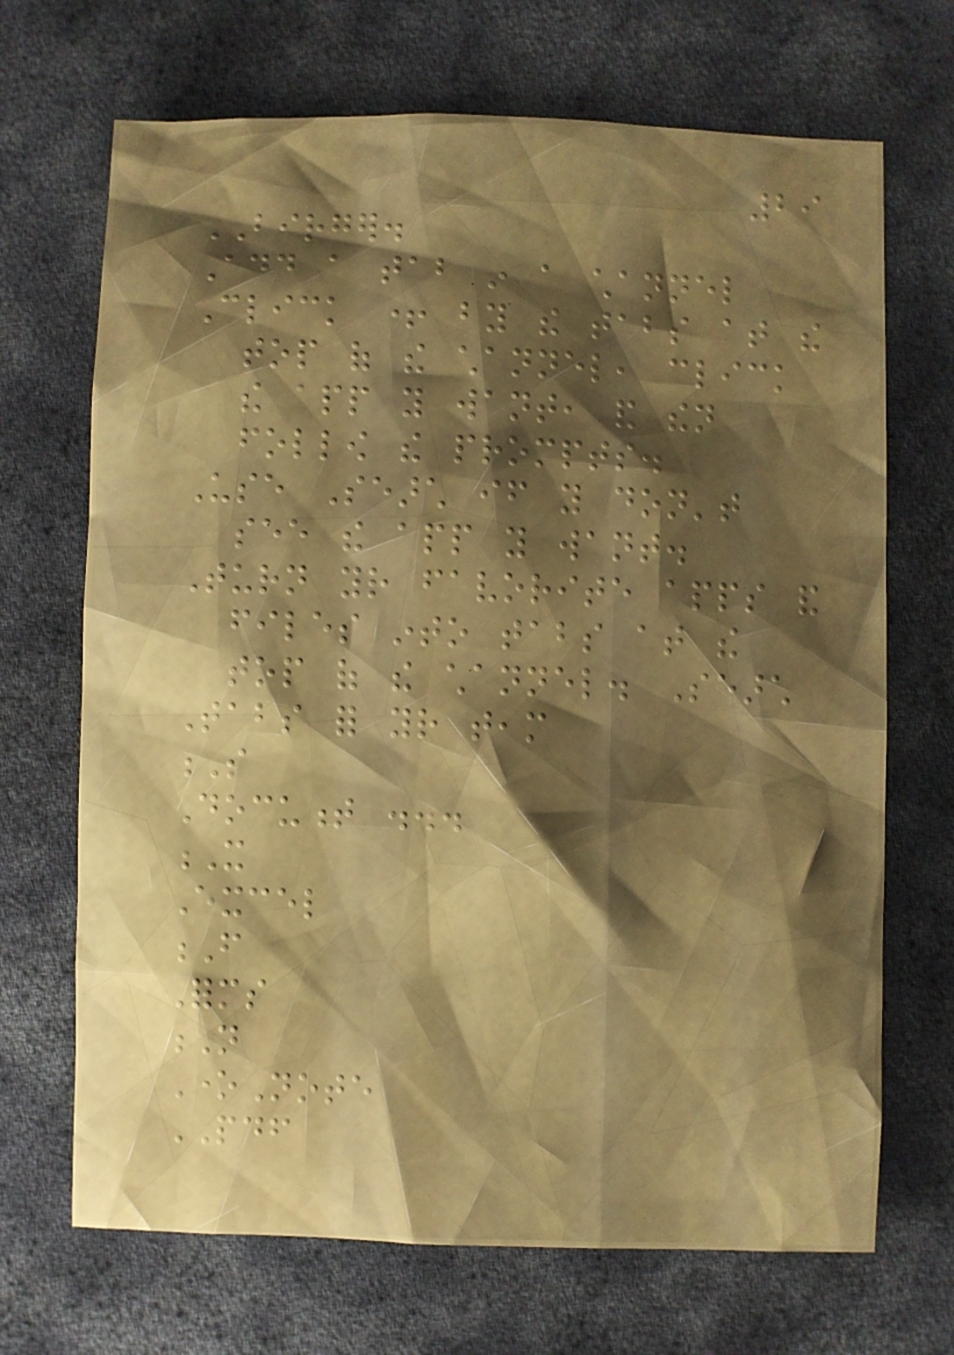29
BIRGER.
Add a tab in a channel
Click + by the tabs at the
top of the channel, click
the app you want, and then
follow the prompts.
Use Search if you don't
see the app you want.
Turn your favorite apps and
files into tabs at the
top of the channel. Search
Tabs for your team
S
Document ...
X
Excel
F
Forms
N
OneNote
PDF
